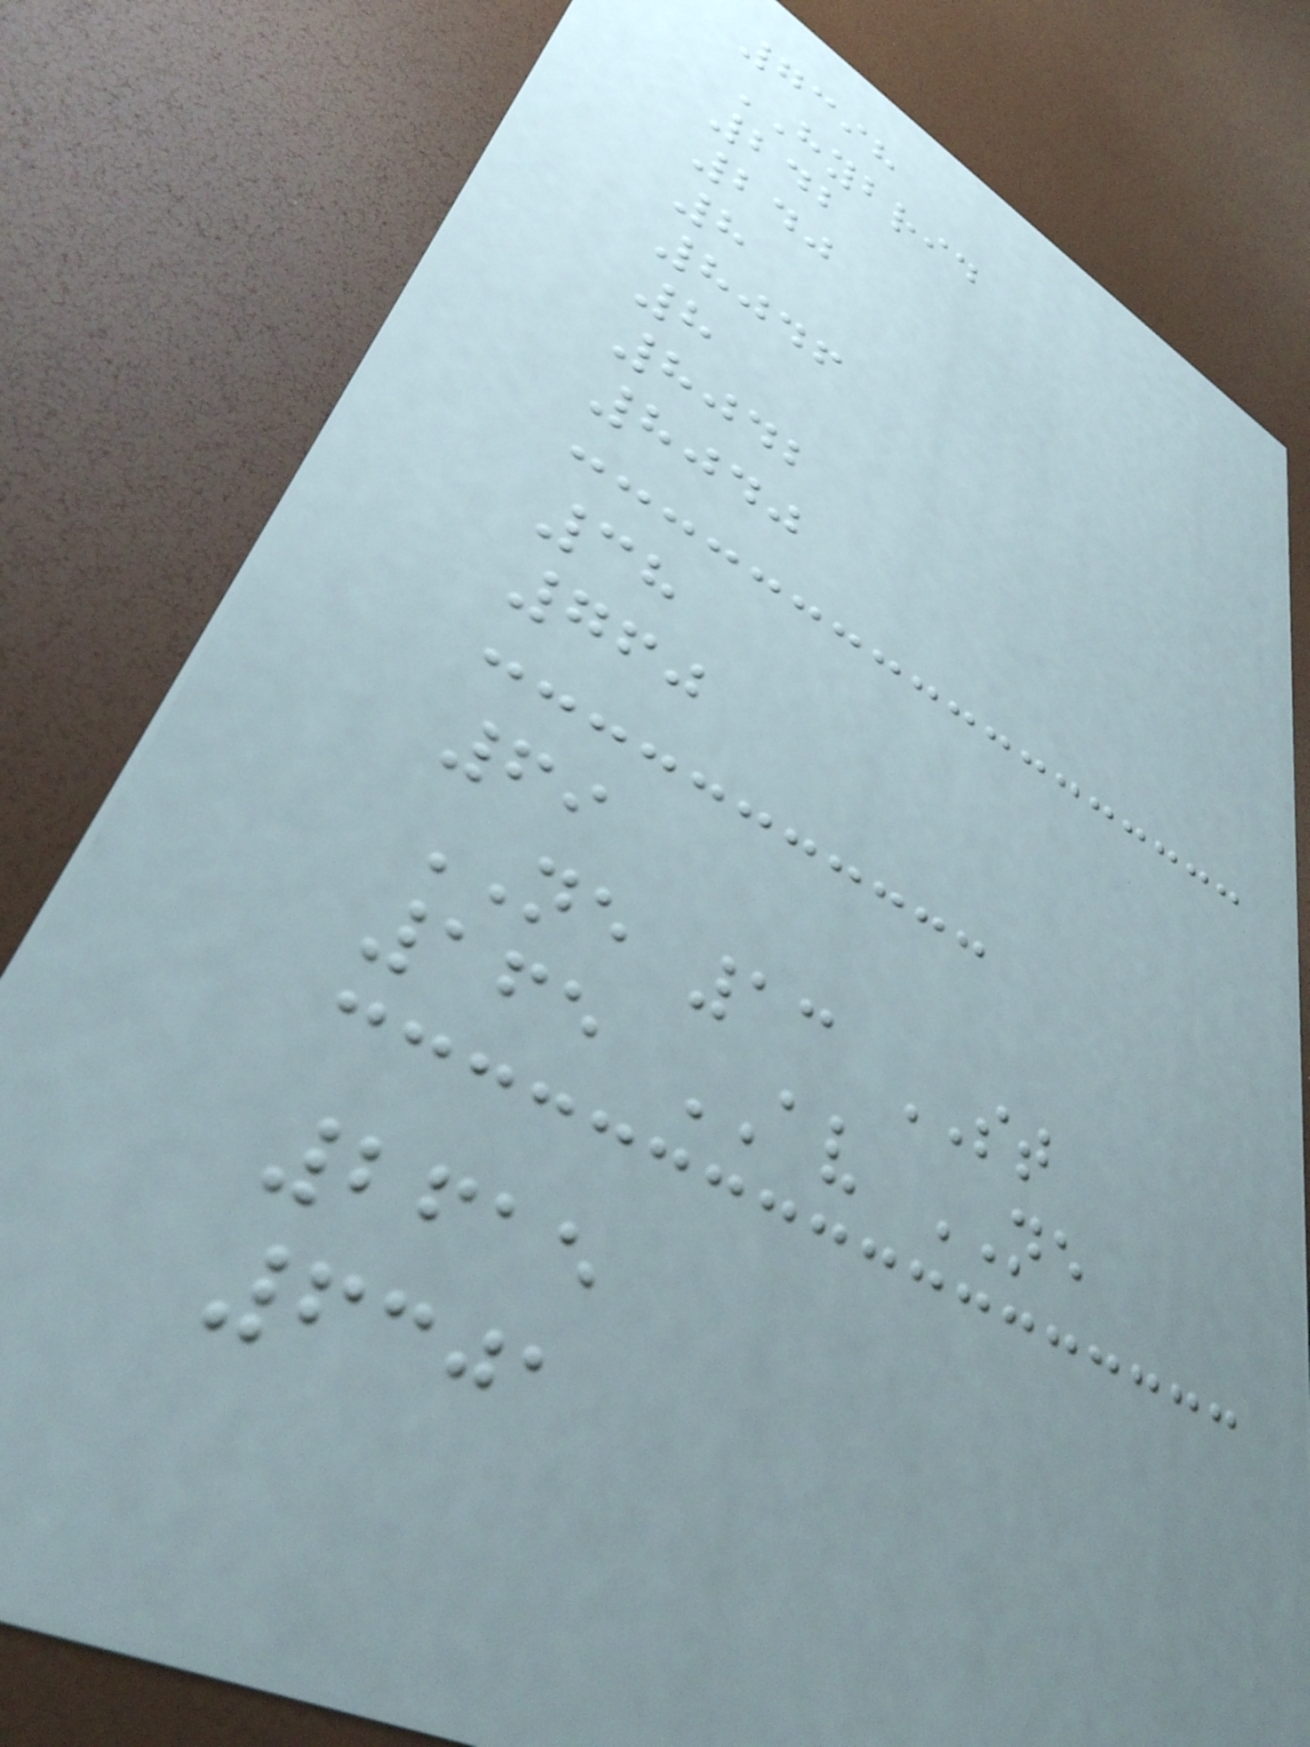7398
HYBRID
242
240
8
8046
8
8042
8040
38
760
69
NE 13 ST
165 AV NE
2615
6301
